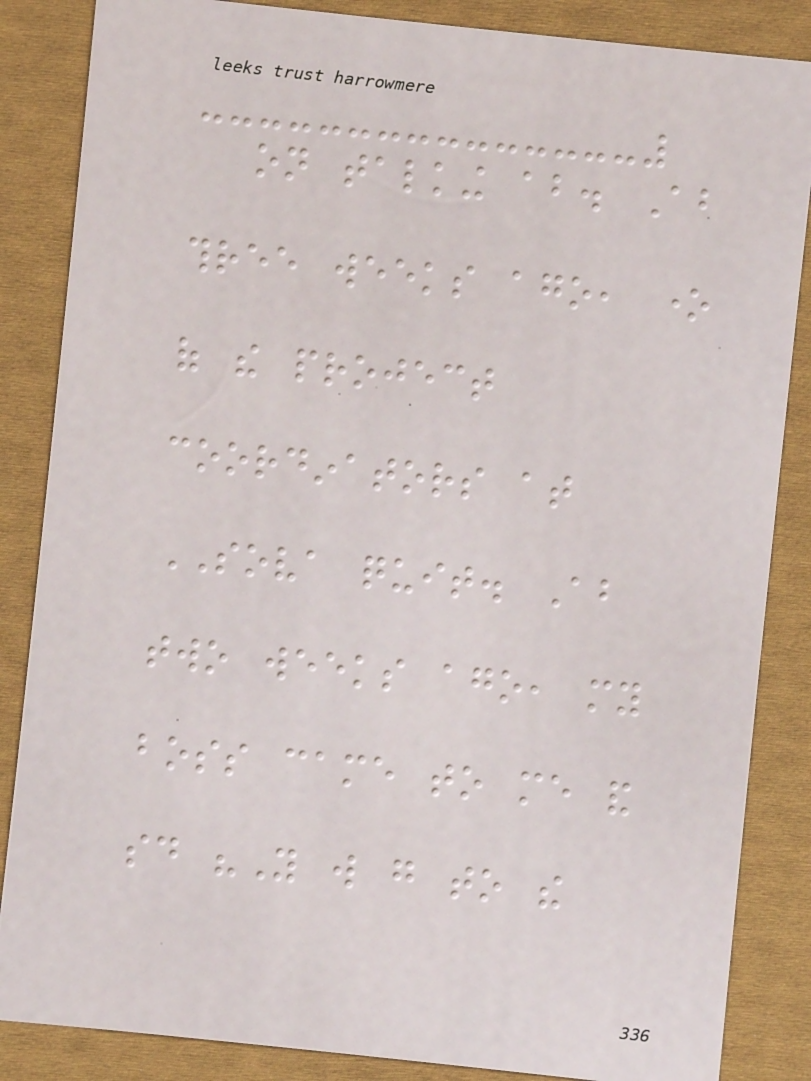on talking about. About
three weeks ago, one
of the project
coordinators at
SOVA quit. About
two weeks ago, my
boss came to me and
said "You will go to the
